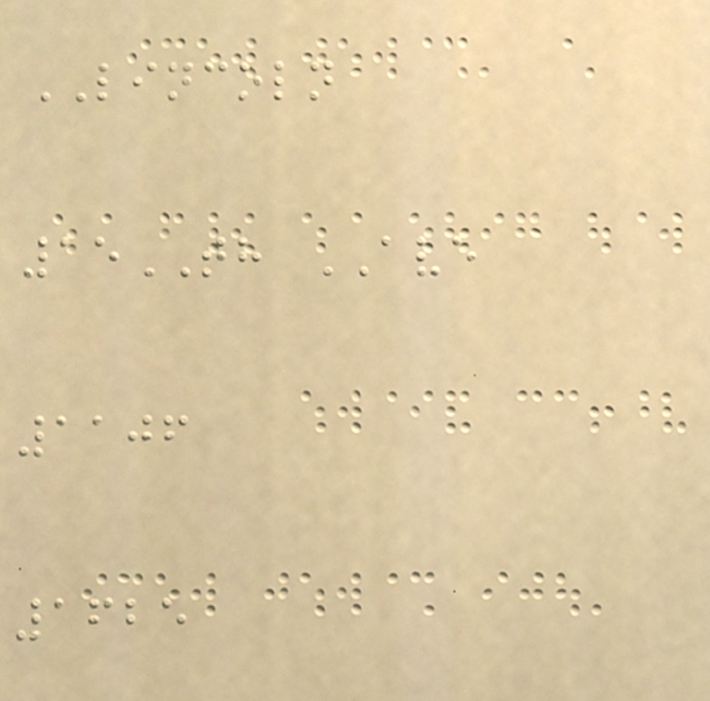LINCOLN
15TH AVE
1106
1625
